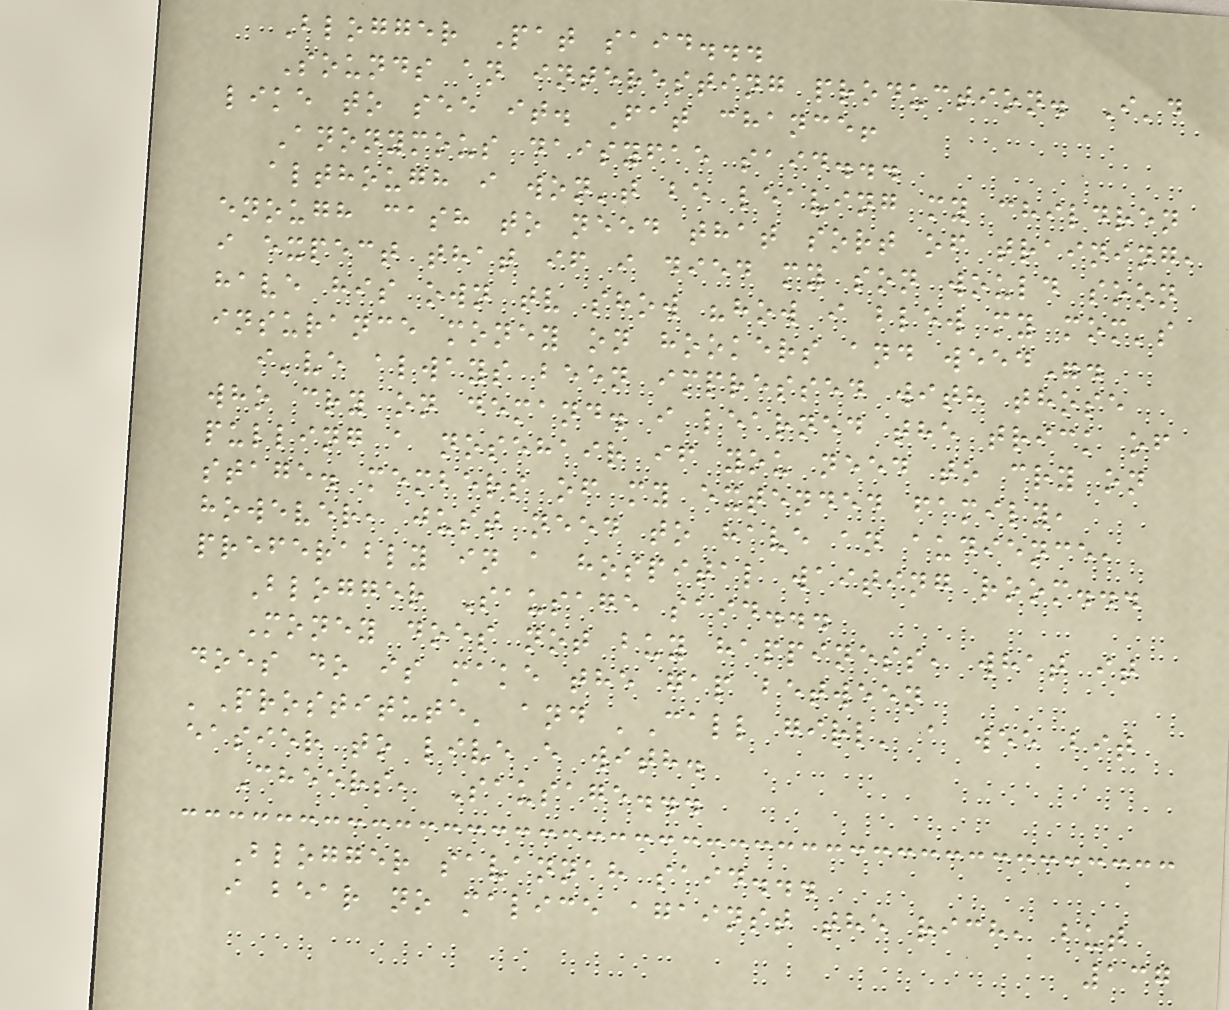Blogger Pat said...
Sounds an interesting production. I'd
like to see it. Fat chance!
Anonymous daisyfae said...
although i won't be leaving my children
enough cash to need that sort of training,
i expect that if i died my son would soon
have his own tv show "how i blew my mom's
insurance money on hookers and weed".
i've always been impressed with those
who cry on demand. i learned the trick of
pulling a nosehair if you need to cry on
stage. members of my extended family,
however, just need to have an audience,
preferably in a hospital waiting room...
Blogger Sausage said...
Money does not buy happiness, what it
does do is make the gap between
'Prostitute' and 'Call girl' a wee bit
easier to live e with.
Cheers, Sausage...
Blogger savannah said...
i bear no malice against the rich, but
137
